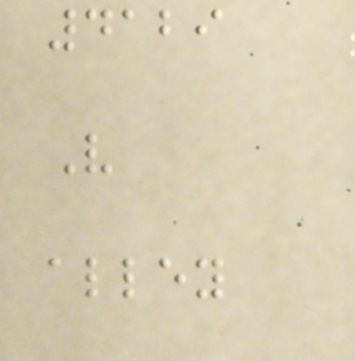4129
V
alley
